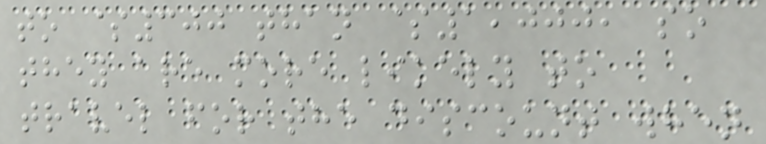to $300 than $1,000, so
they are more likely to
travel for the discount when
